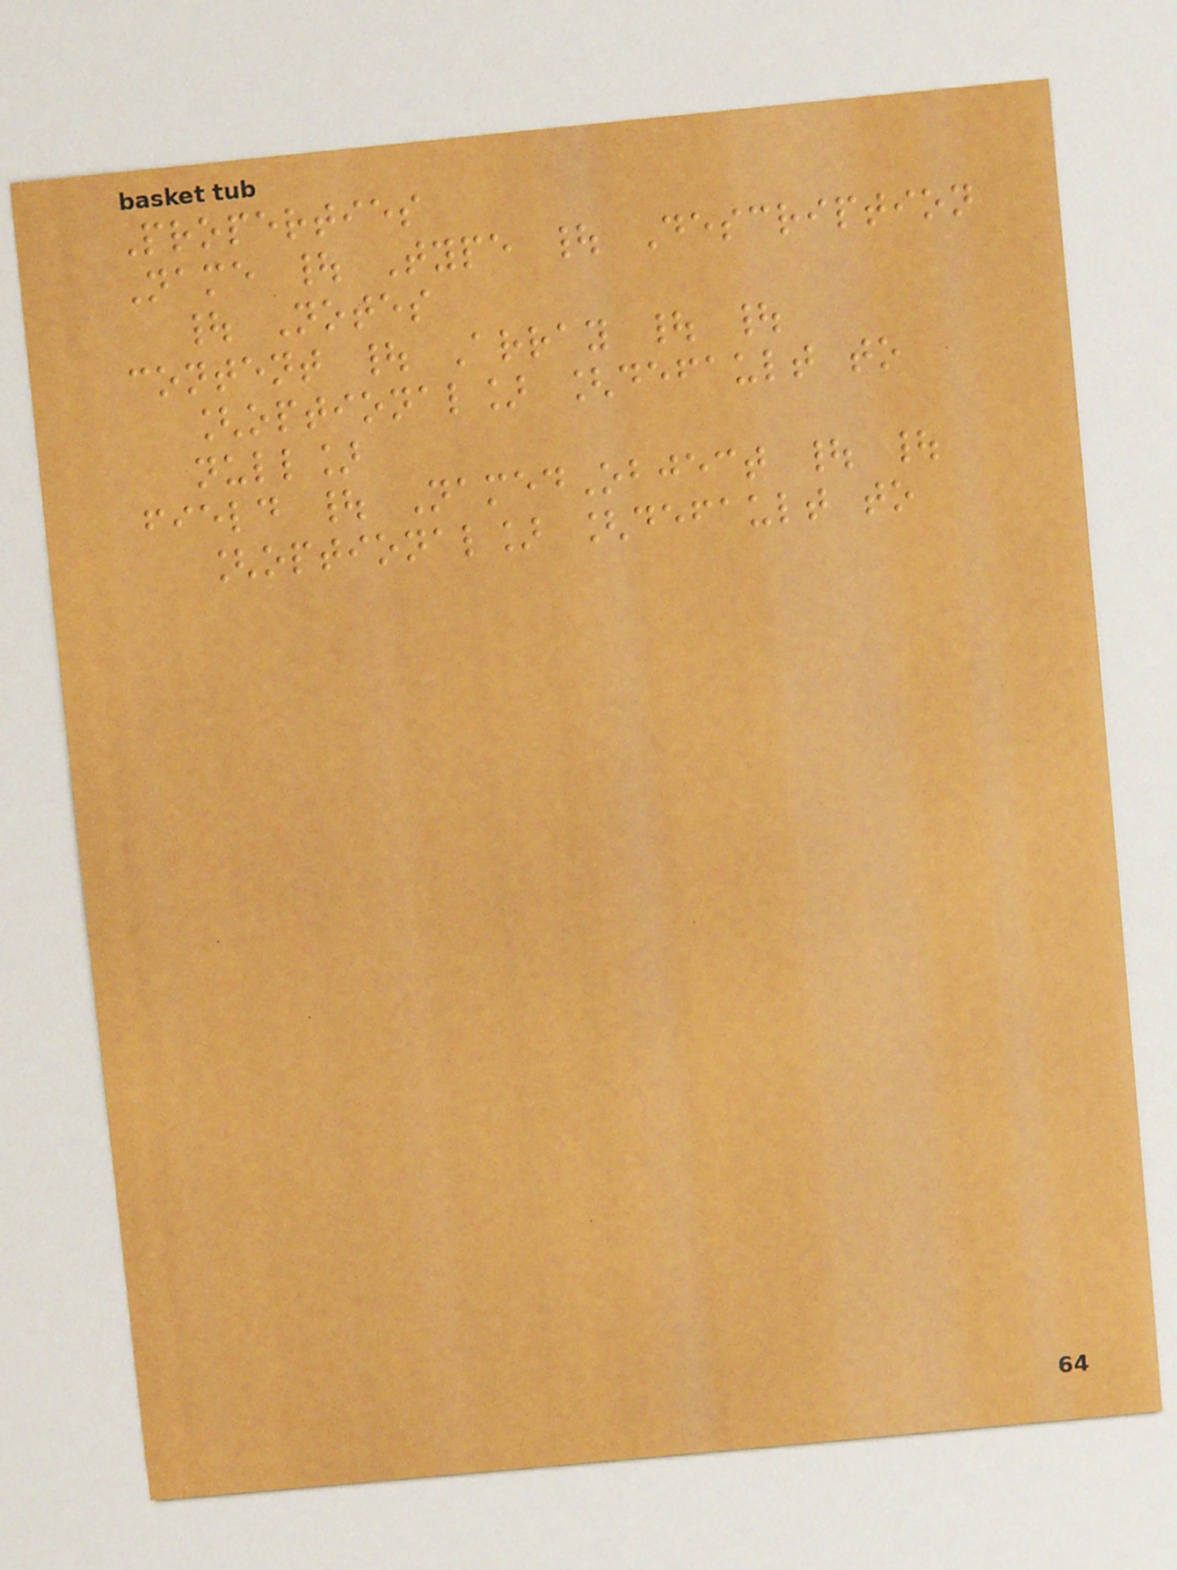Properties
Name | Type | Description
| Notes
content | Array | |
[optional] [default to
null]
field | NamedObject | |
[optional] [default to
